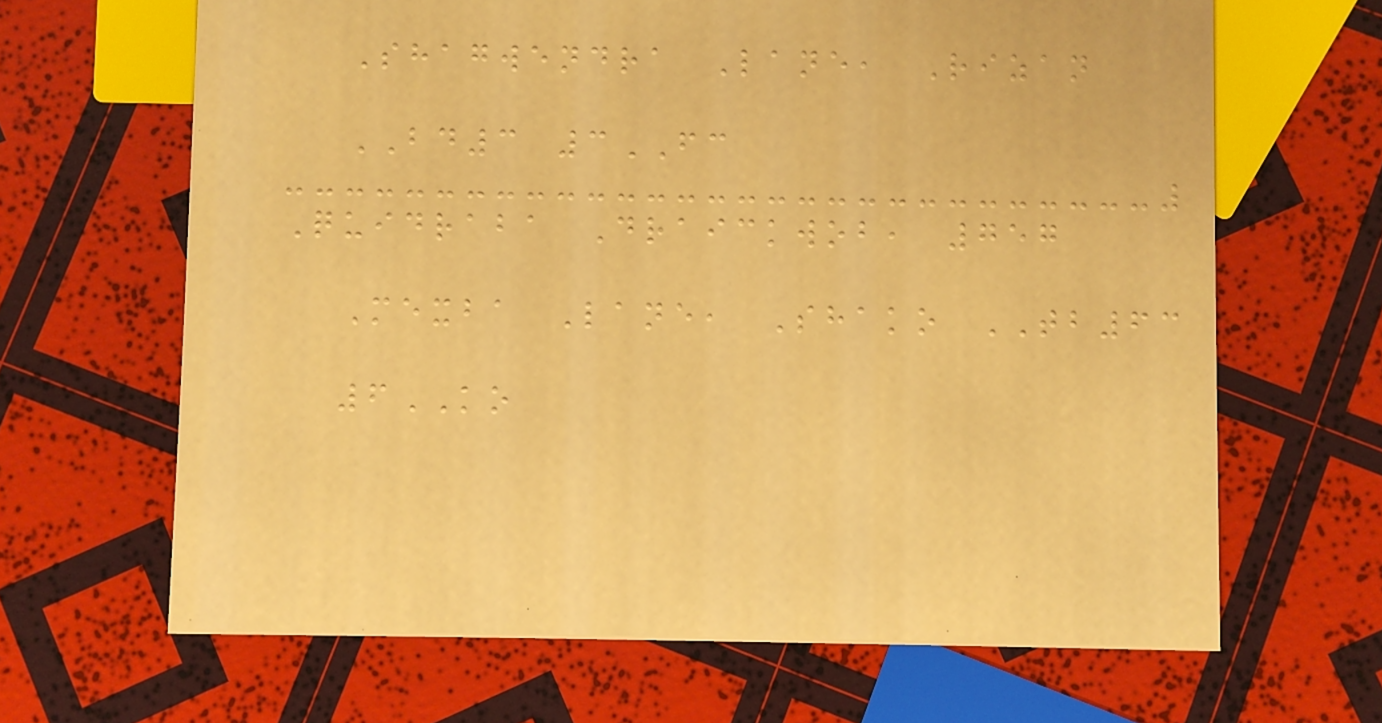Shagwendra Lane, Rizan
BD3 3FC
Quidraba Draickwob, 757
Mexba Lane, Shako TB63
6KO
